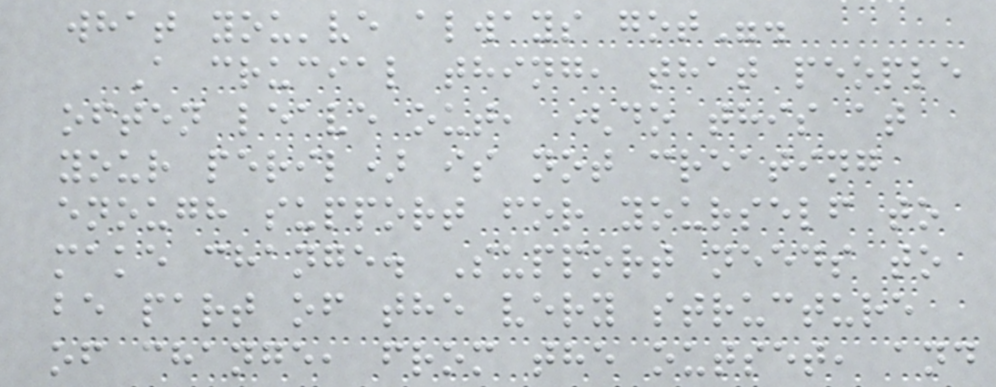what you've always got".
A crucial thing, that people
often leave out, (do this at
your peril) is not creating
enough support for yourself to
make change. Support needs to
be part of the very structure
of change, from the outset, and
